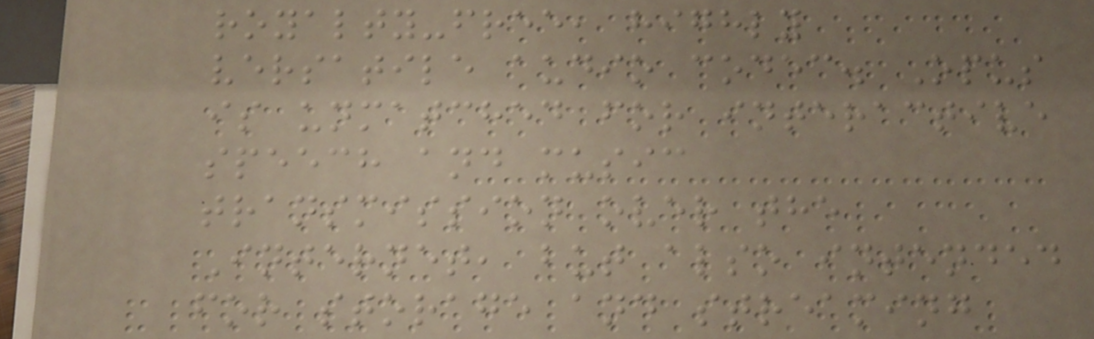royalty-free, highly
versatile audio codec. Opus
is unmatched for interactive
speech and music
transmission over the
Internet, but also intended
for storage and streaming
